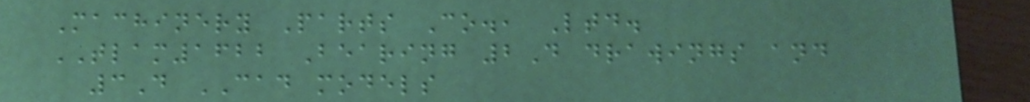Machinery Parts Co., Ltd.
TLAM1622 Bearing 2D drawings and
3D CAD models
